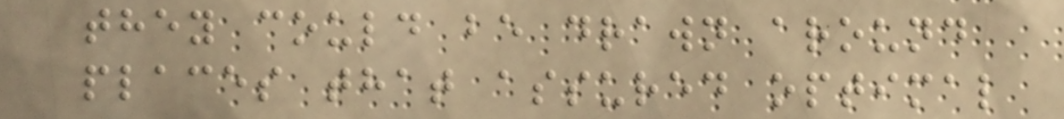they could be drawn around
places that assured optimal
